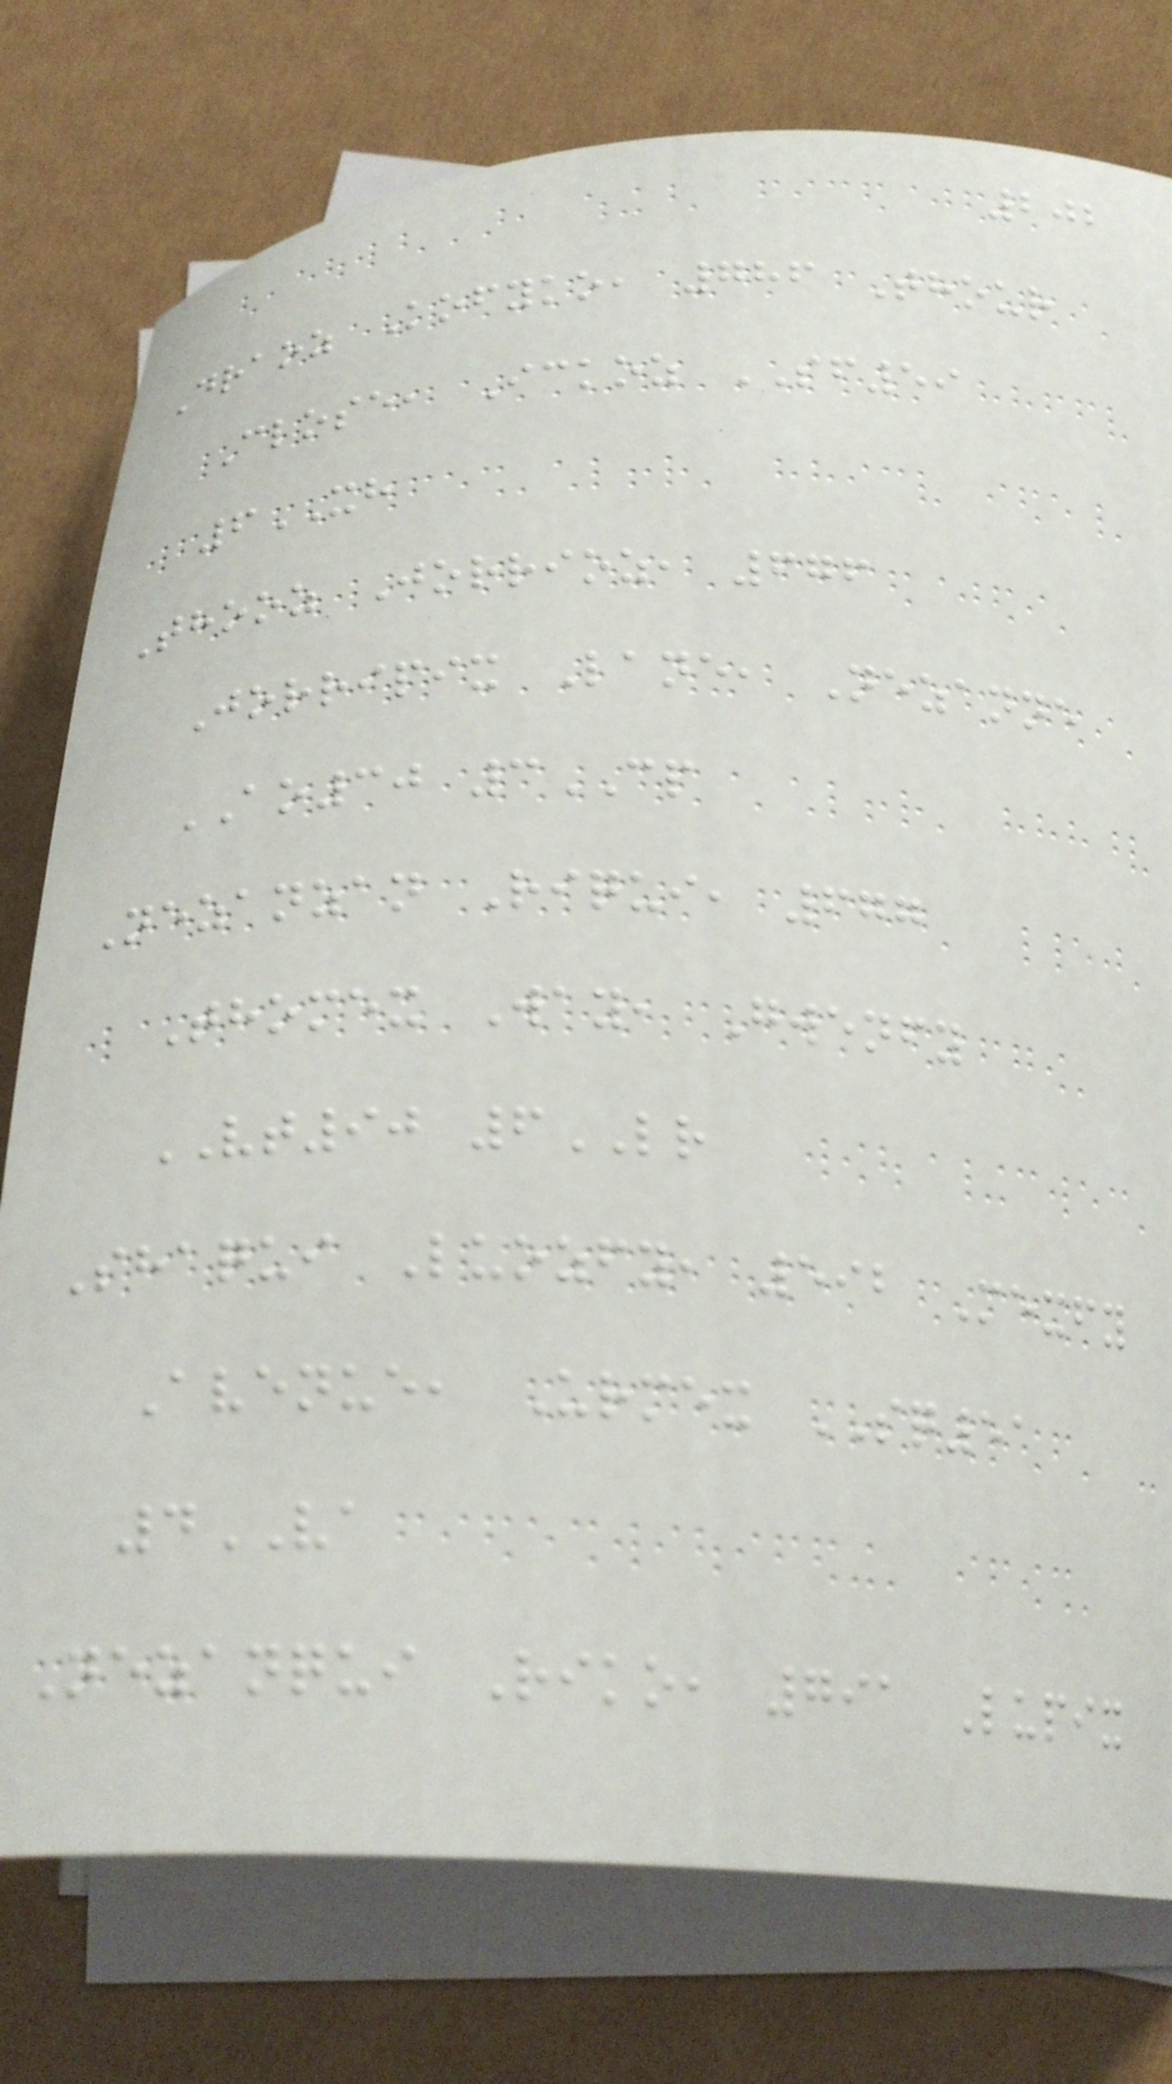202
Draoz Kofyko, 786 Thour
Close, Ickoz SF59
6XH
Thooz Jorrioz, 676
Jorripix Lane, Nezanne
AO30 3CP
Nezanzan Riqui, 677
Thomex Way, Gwenfy
VT90 6LR
Shaqui Luozfy, 592 Mexfy
Avenue, Urmex SQ51
4VA
Nezanqui Riko, 791 Lupix
